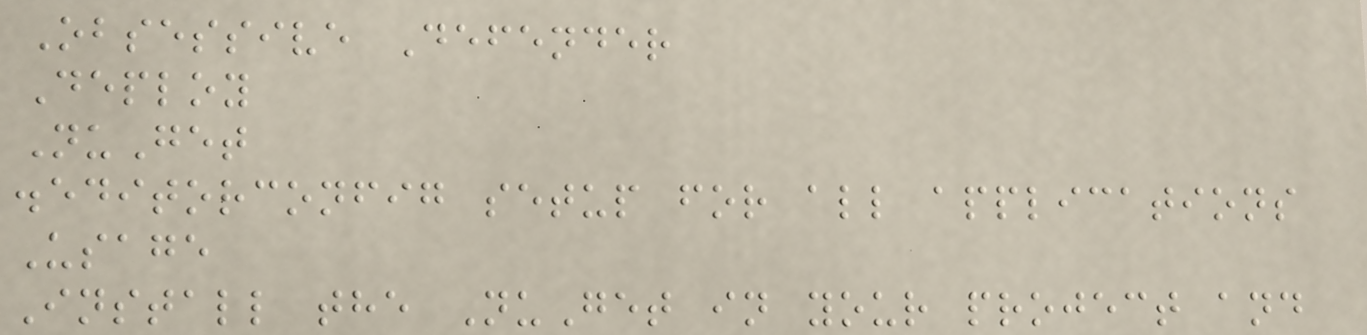Obsessive Defender
Deploy
NuGet
.editorconfig setup for all applications
Usage
Install the NuGet in your project and
